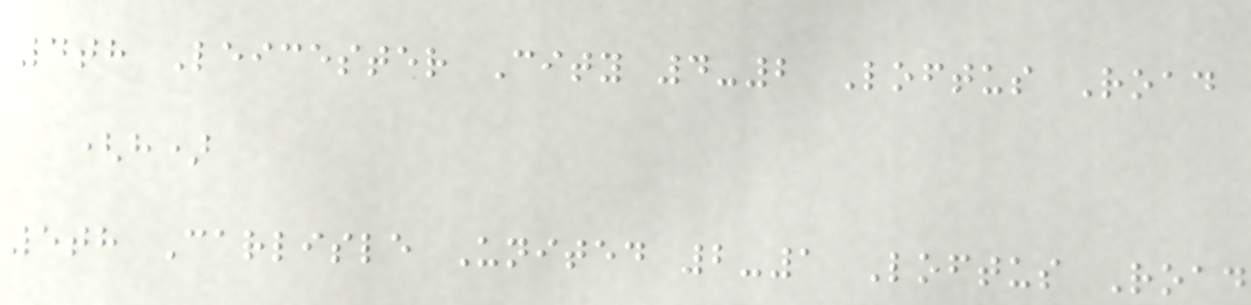4th Leicester City 4-2 Loftus Road
(h)
5th Carlisle United 2-1 Loftus Road
